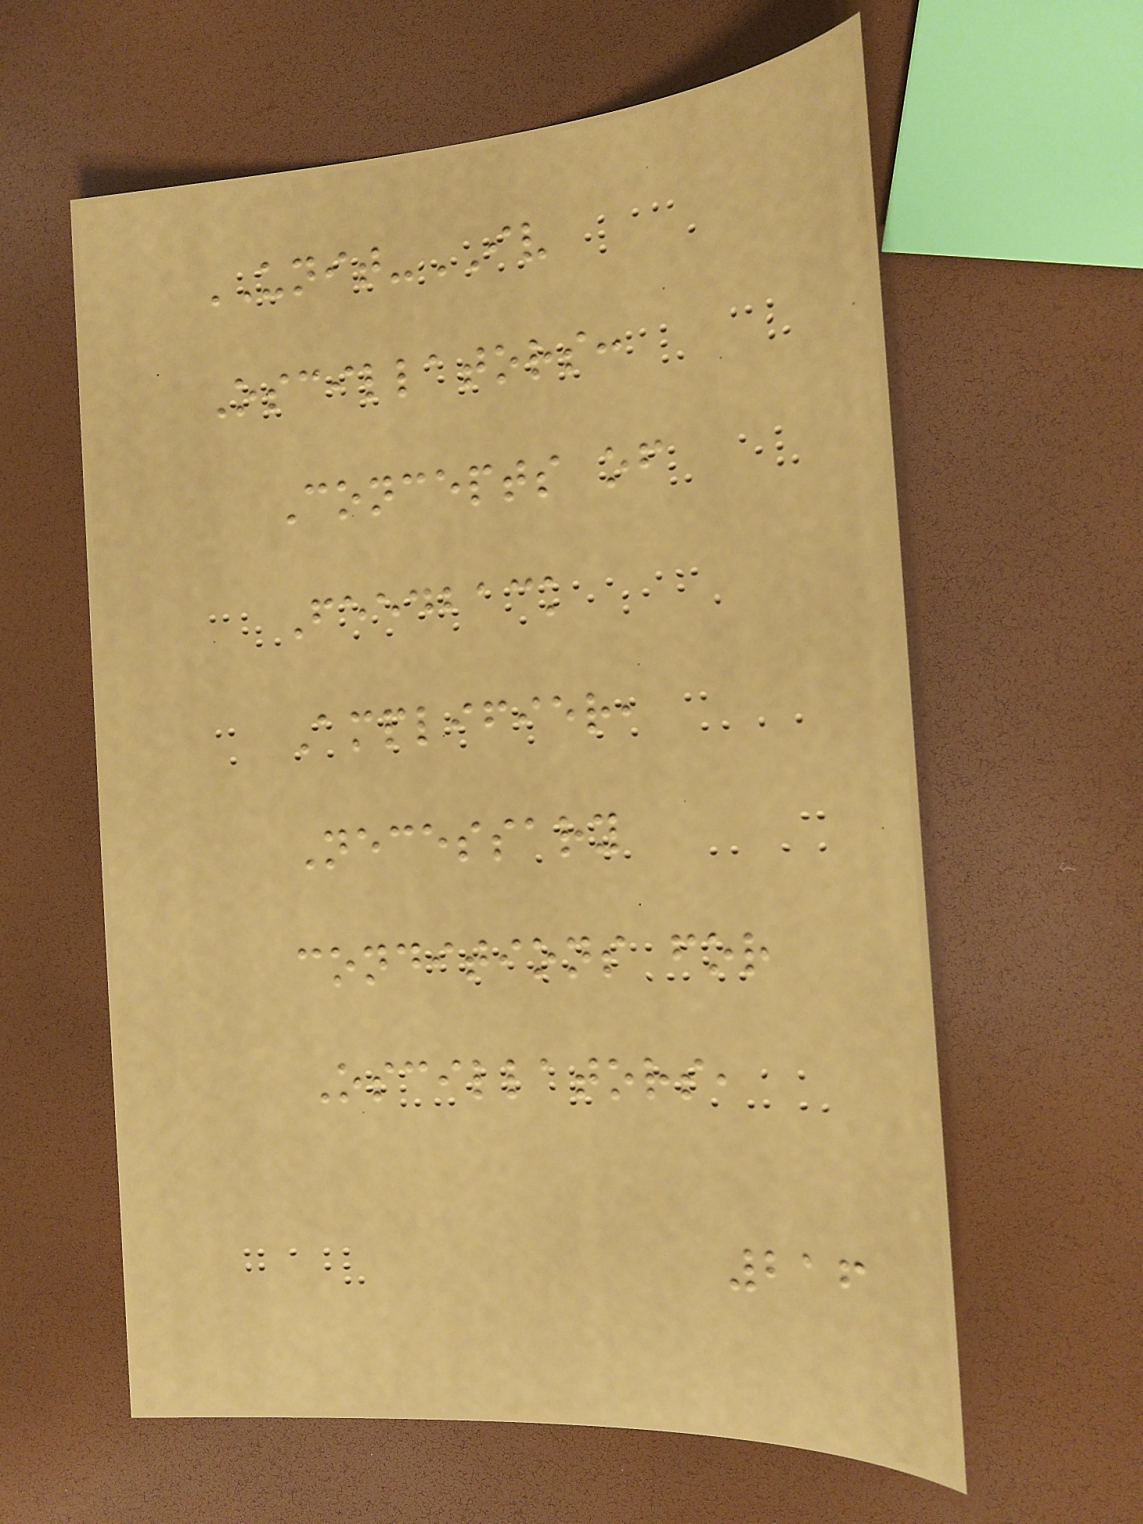UNIT-IV
Oscillators:
Concepts of
Feedback
Amplifier,
Necessary
conditions for
Oscillators,
216
